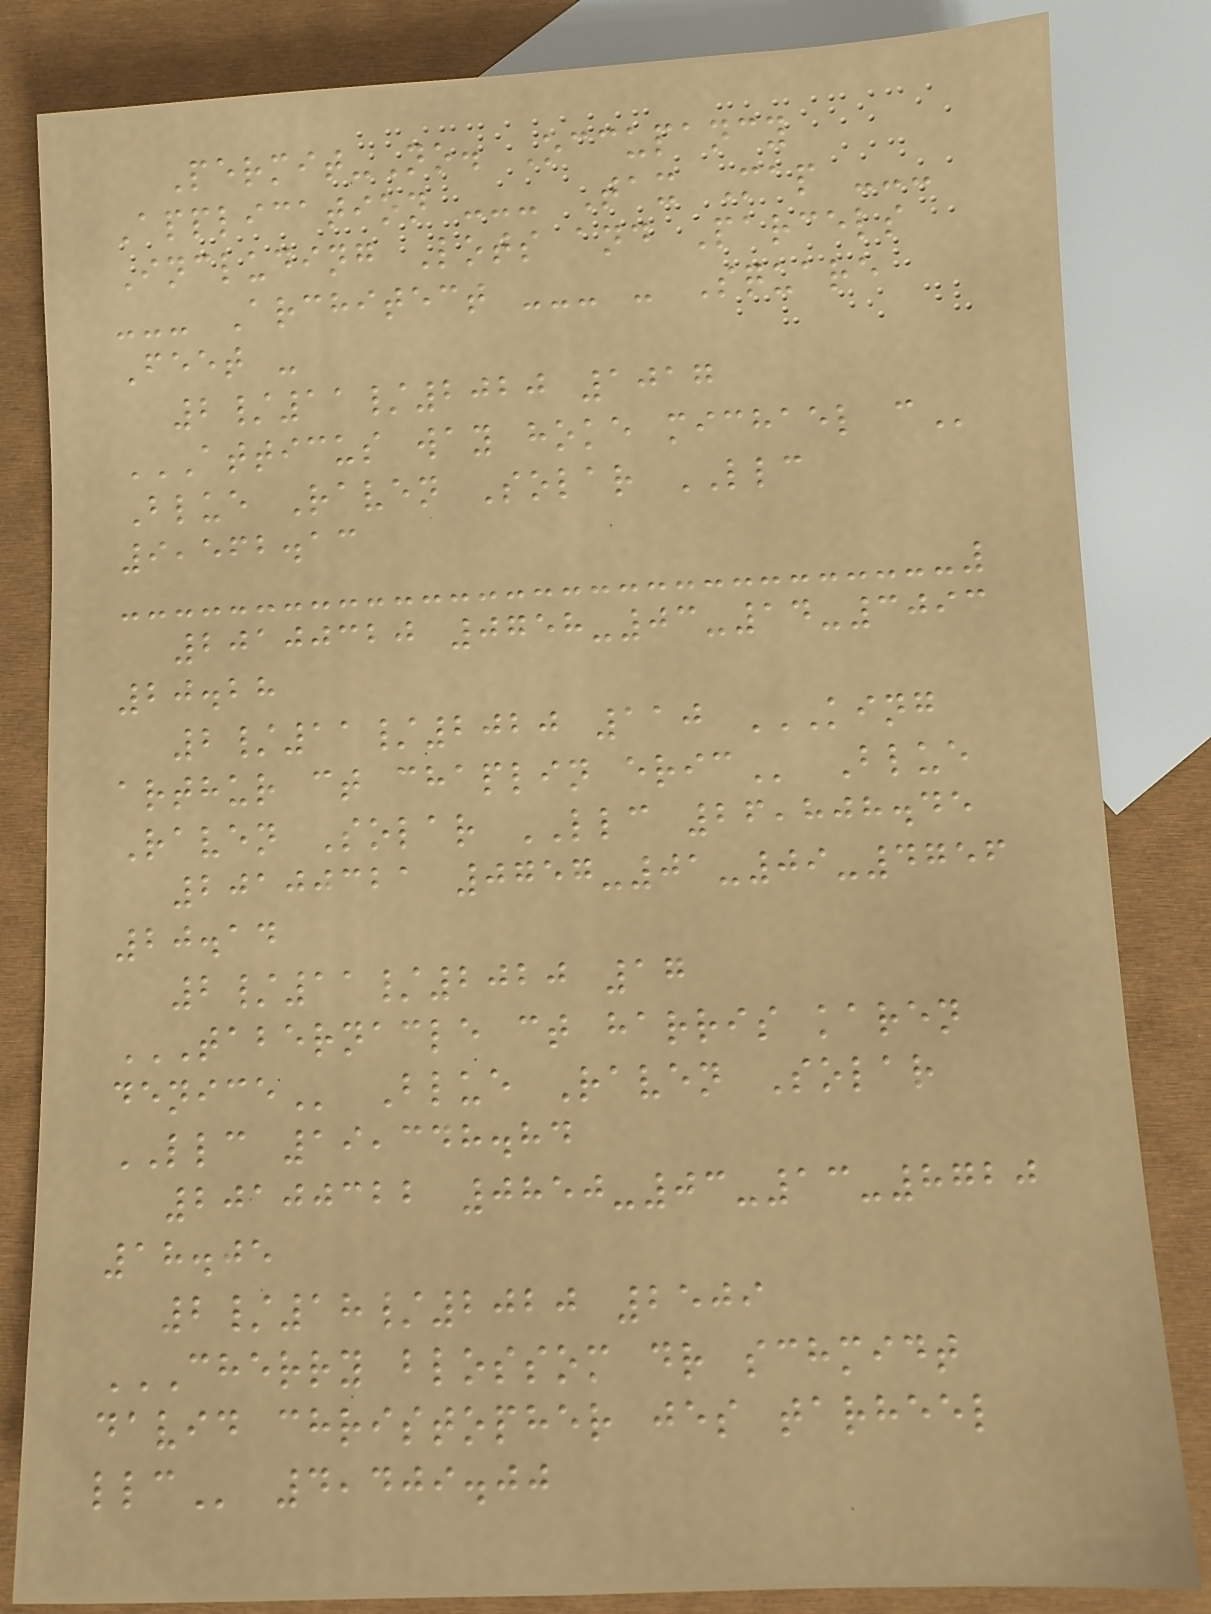Permit-No. Occupancy
Application --- Tax Map ---
Including Lots and Parcels
--- Architect --- - Square
Feet -
2/11/2020 1017
ATTICUS WAY HOKE MICHAEL C
Blue Raven Solar LLC
9,562.13
20100320 0758-03-14-3093
20.28
2/11/2020 110 KING
ARTHUR CT CHAPLIN ERIC Blue
Raven Solar LLC 26,808.45
20100321 0757-01-09-4756
20.14
2/11/2020 17
TABERNACLE CT HARRIS KAREN
DENICE Blue Raven Solar
LLC 19,348.84
20100322 0850-03-13-8720
18.05
2/18/2020 2509
CHERRY BLOSSOM DR SCHMIDT
DAVID CHRISTOPHER JES TARHEEL
LLC 4,409.00
